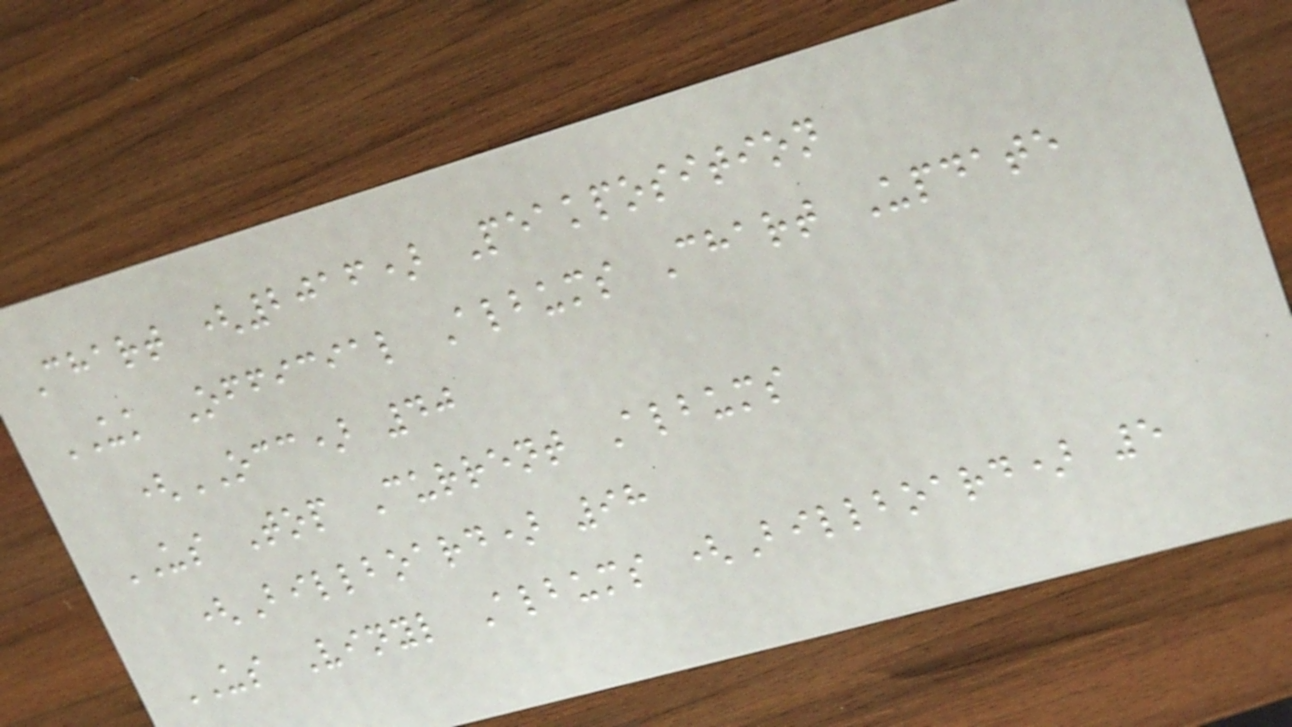Chart (2016) Peakposition
UK Official Albums Chart Update
(OCC) 40
US Top Current Albums
(Billboard) 98
US Vinyl Albums (Billboard) 5
